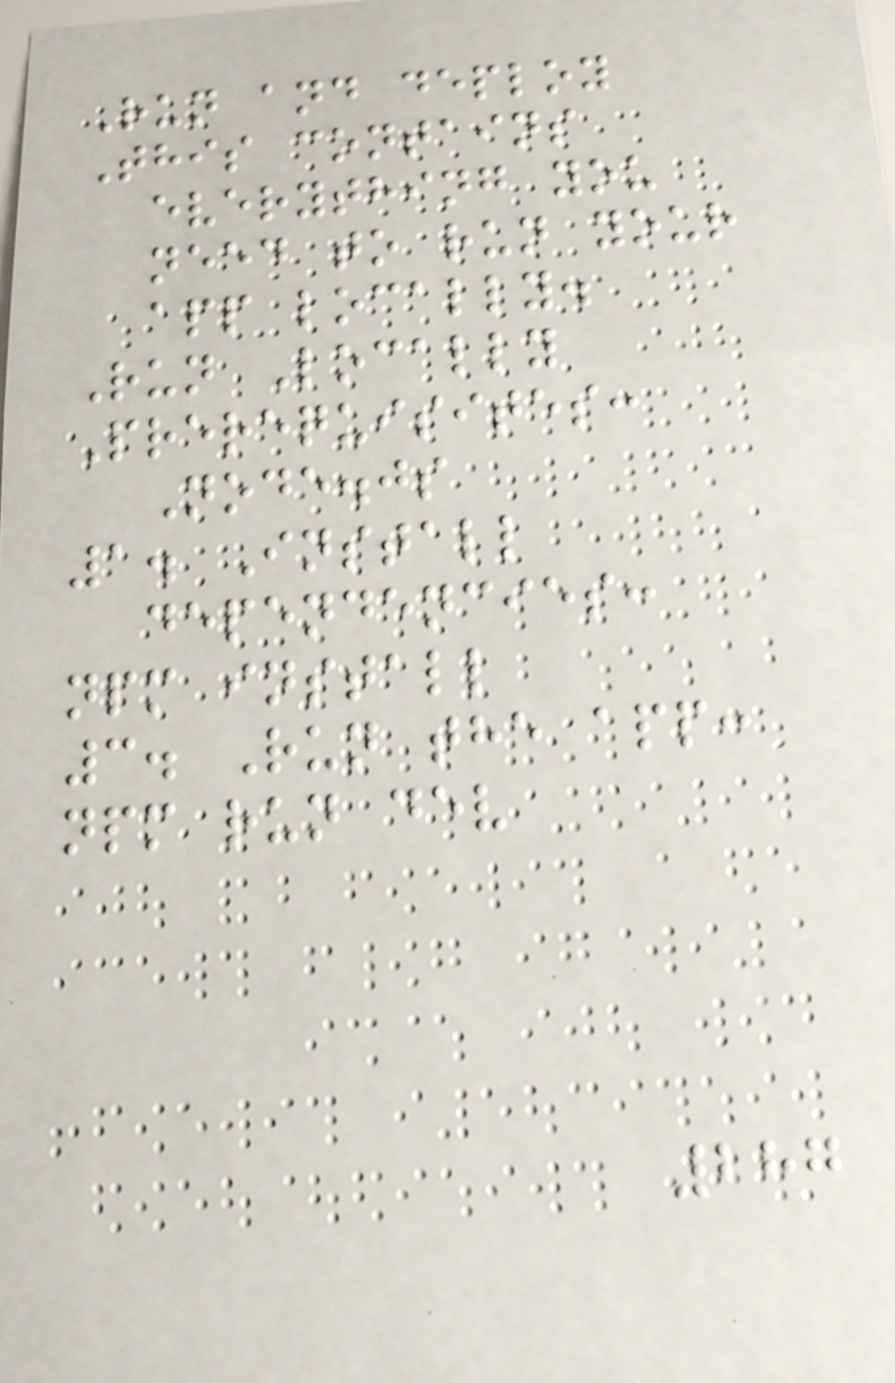Run and deploy
This contains
everything you
need to run your
app locally.
Run Locally
Prerequisites:
Node.js
1. Install
dependencies:
npm install
3. Run the app:
npm run dev
287
